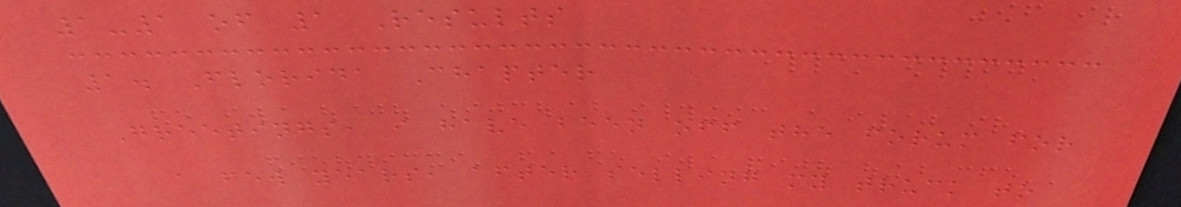1-1 of 1 Results
1. Florida Chapter
Greetings, i have been off the forum for
a few years, after selling my truck to
